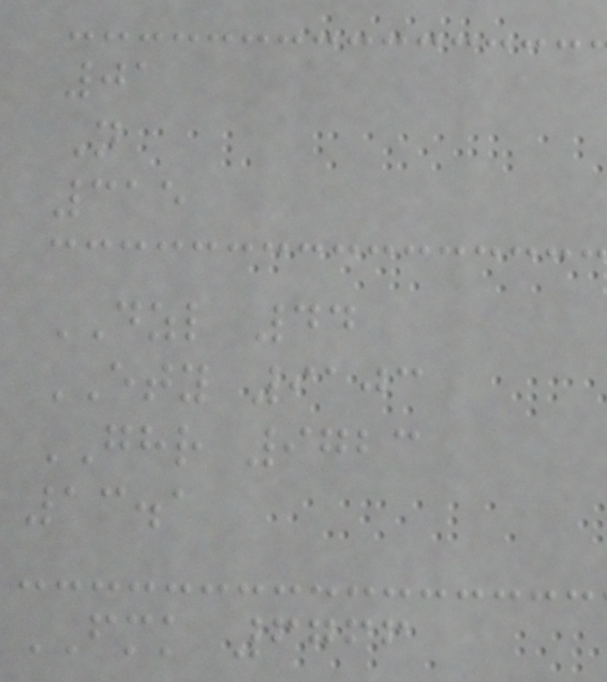01
N
315
DZL 44
ETY 9103
GHR 9723
13.1
FMK 6766
